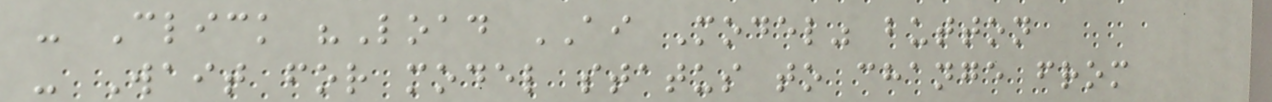- Click "Load AI Model" button
- Wait for model status to change from
